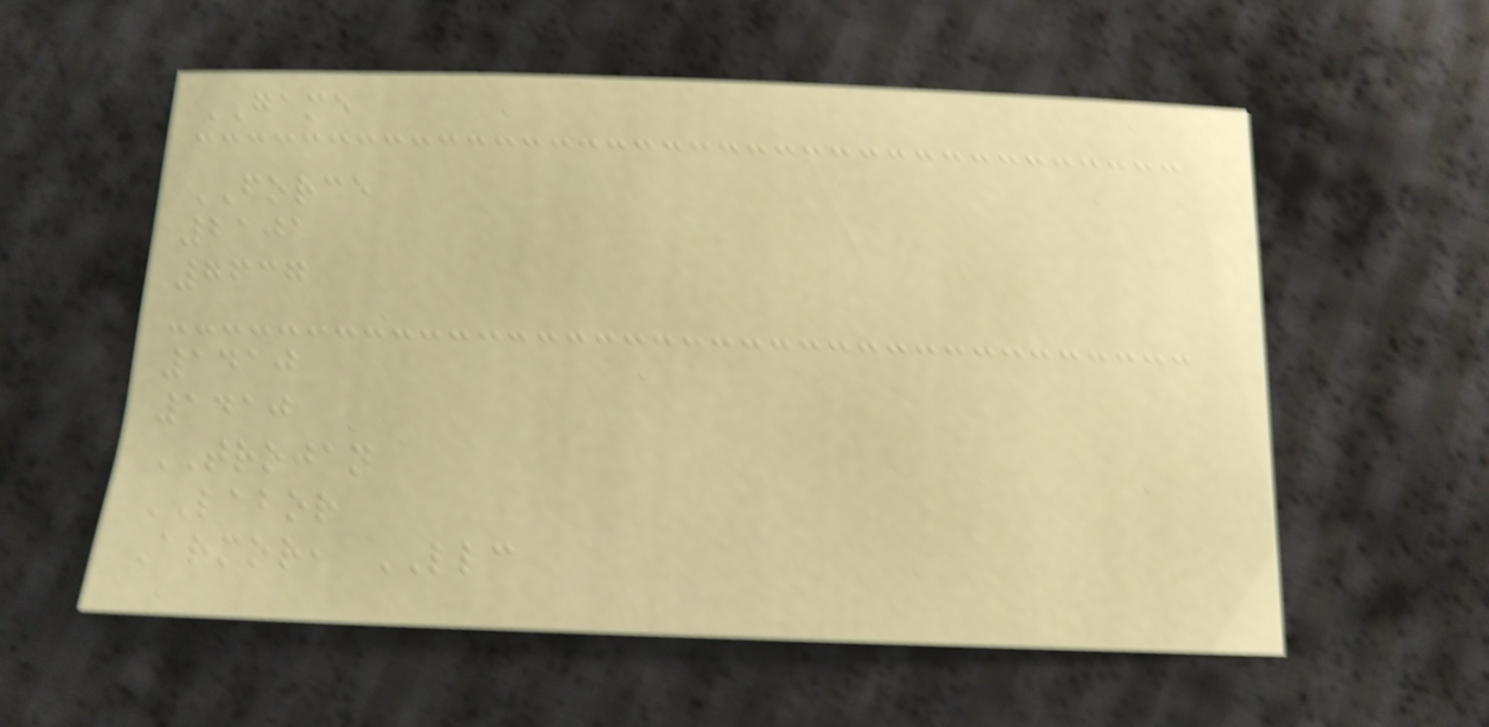GAME
FORCE
2101
7637
1410
1410
TROJAN
LABOR
Armor, LLC
